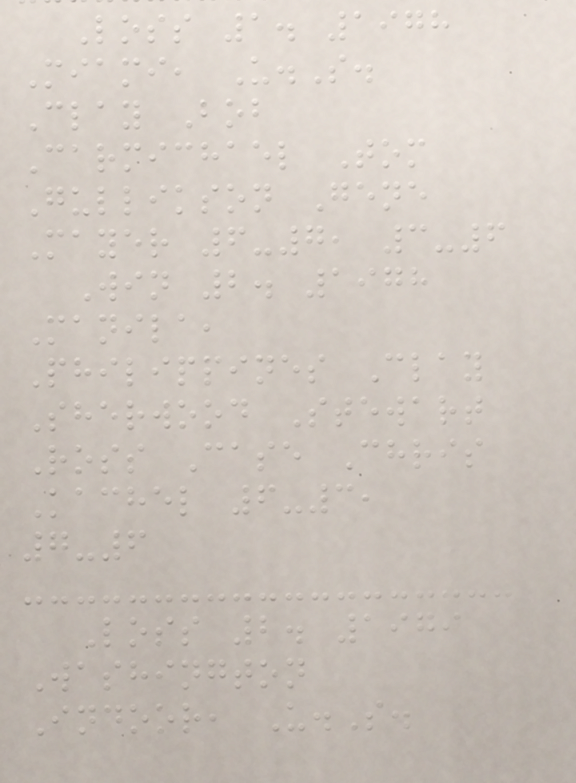Loss 1. 1978
Miami, U.S.
Clay Bob
Carmichael Tom
Gullikson Gene
Mayer 6-7, 3-6
Win 2. 1978
Manila,
Philippines Clay
Sherwood Stewart
Ross Case Chris
Kachel 6-3,
7-6
Loss 2. 1979
Washington
Indoor, U.S.
